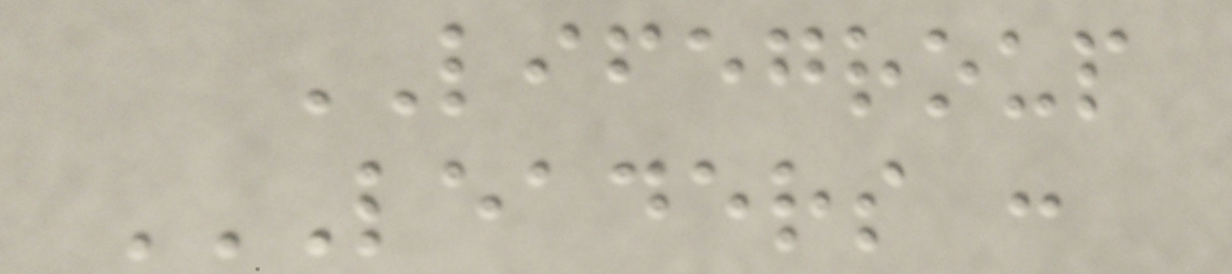LIFEGROUP
LEADERS :
